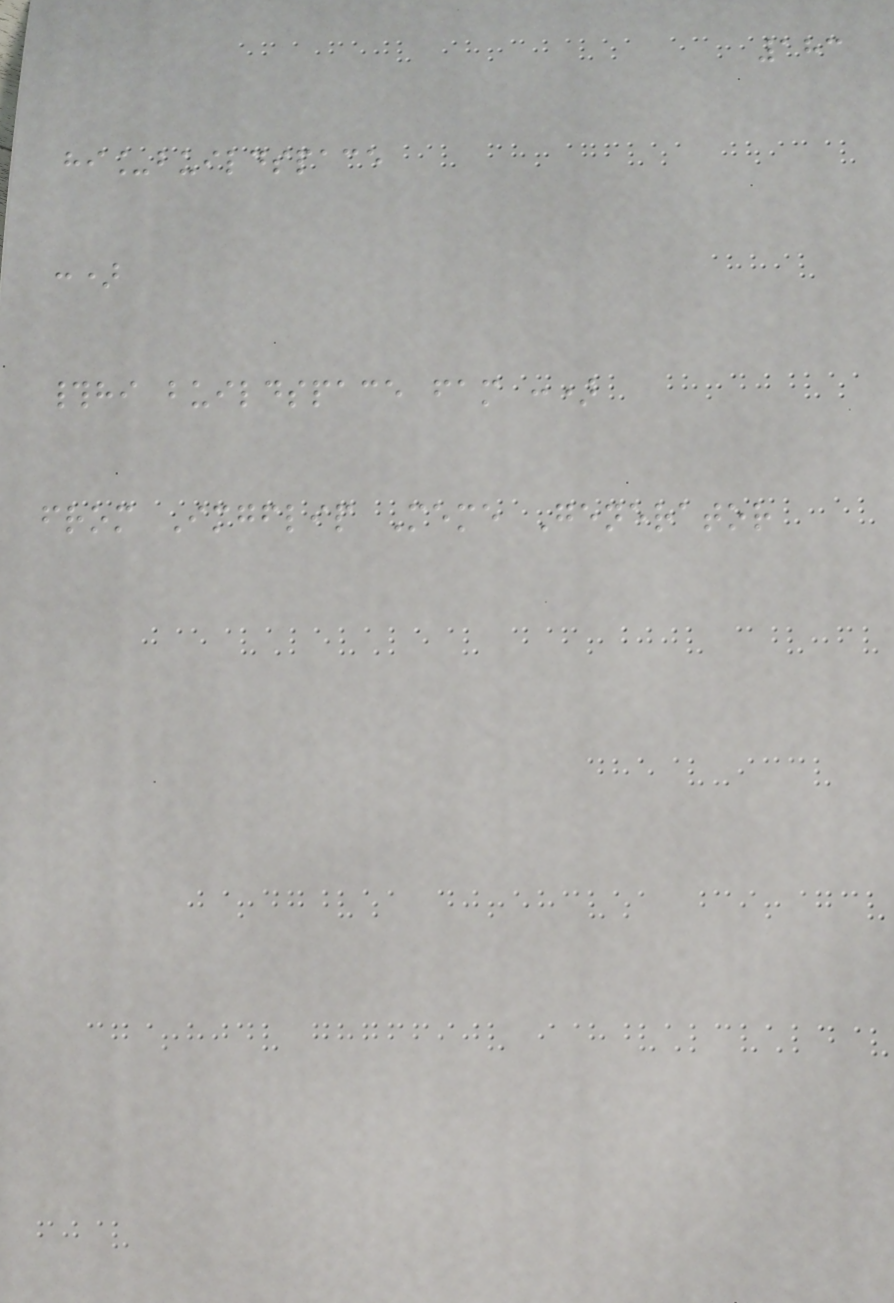183
hi_buildspace
:)
#hi buildspace fam :)
from Imgflip Meme Generator
